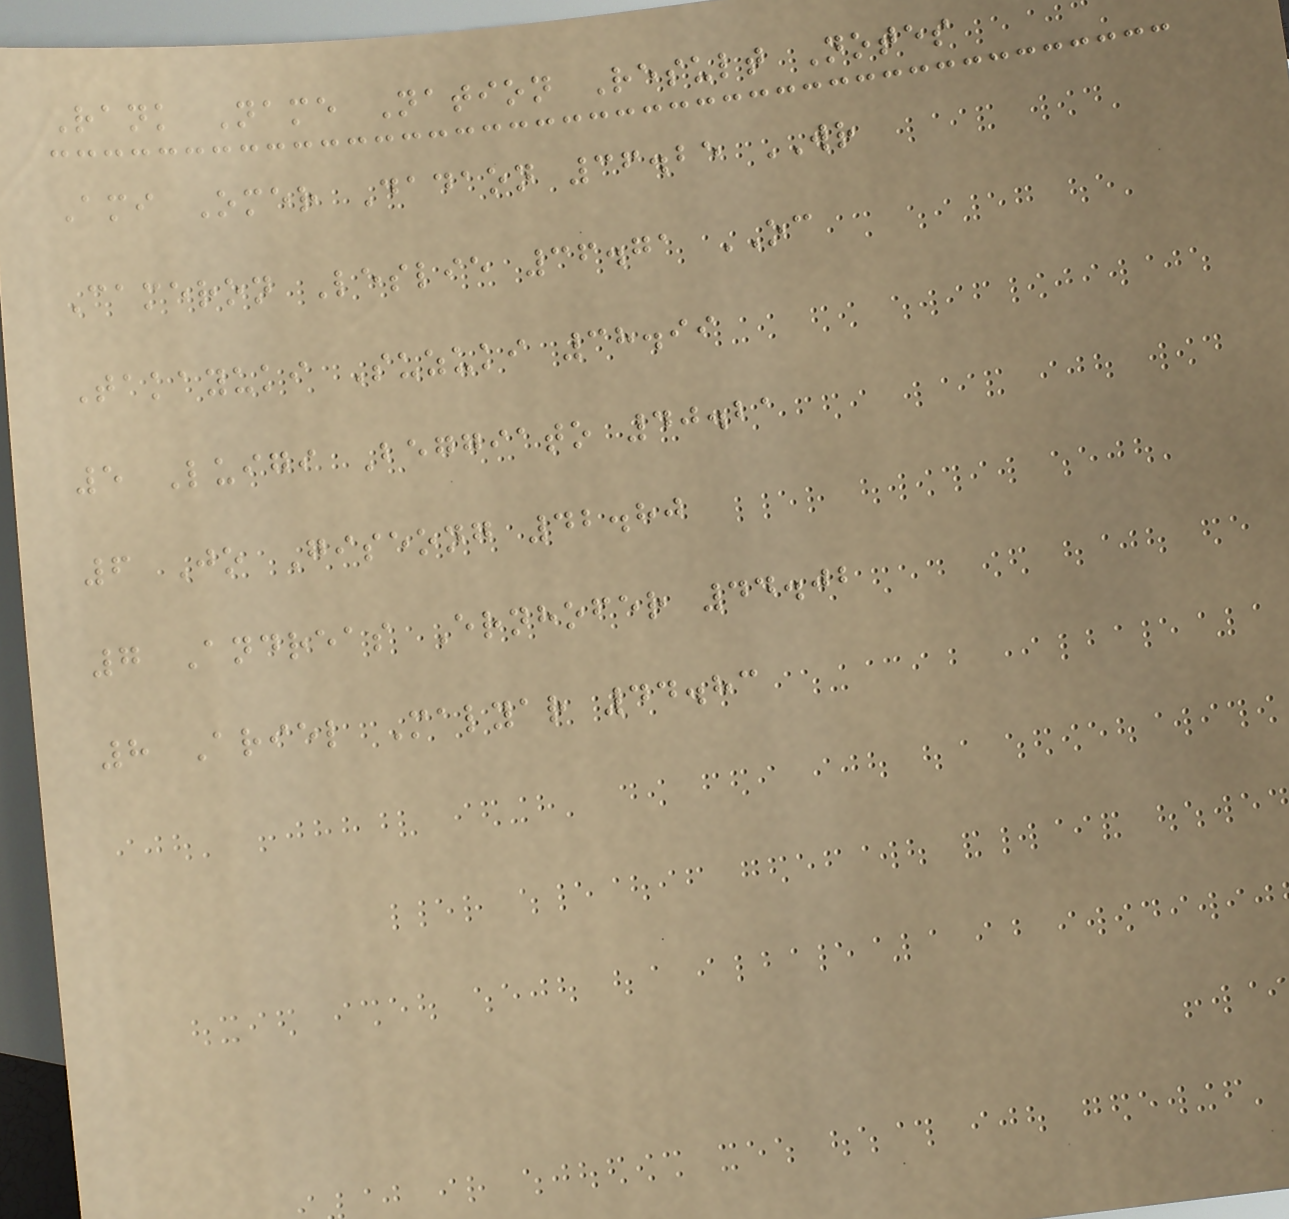Rank Name Nation Result Notes
Ami Omer Dadaon 36.25 WR
Cameron Leslie 36.71 OC
Takayuki Suzuki 38.99
5 Luigi Beggiato 40.21
6 Jo Giseong 42.80
7 Andreas Ernhofer 44.02
8 Ariel Malyar 44.83
